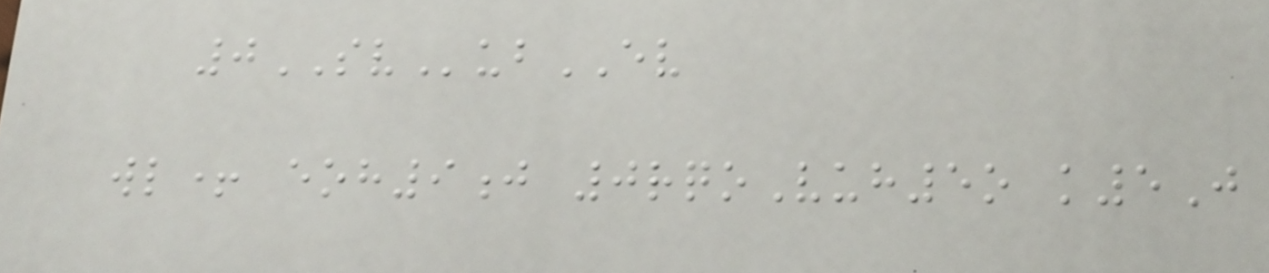0SVubEV
wl+ eoh9j 0rqoVuh5o k5J
